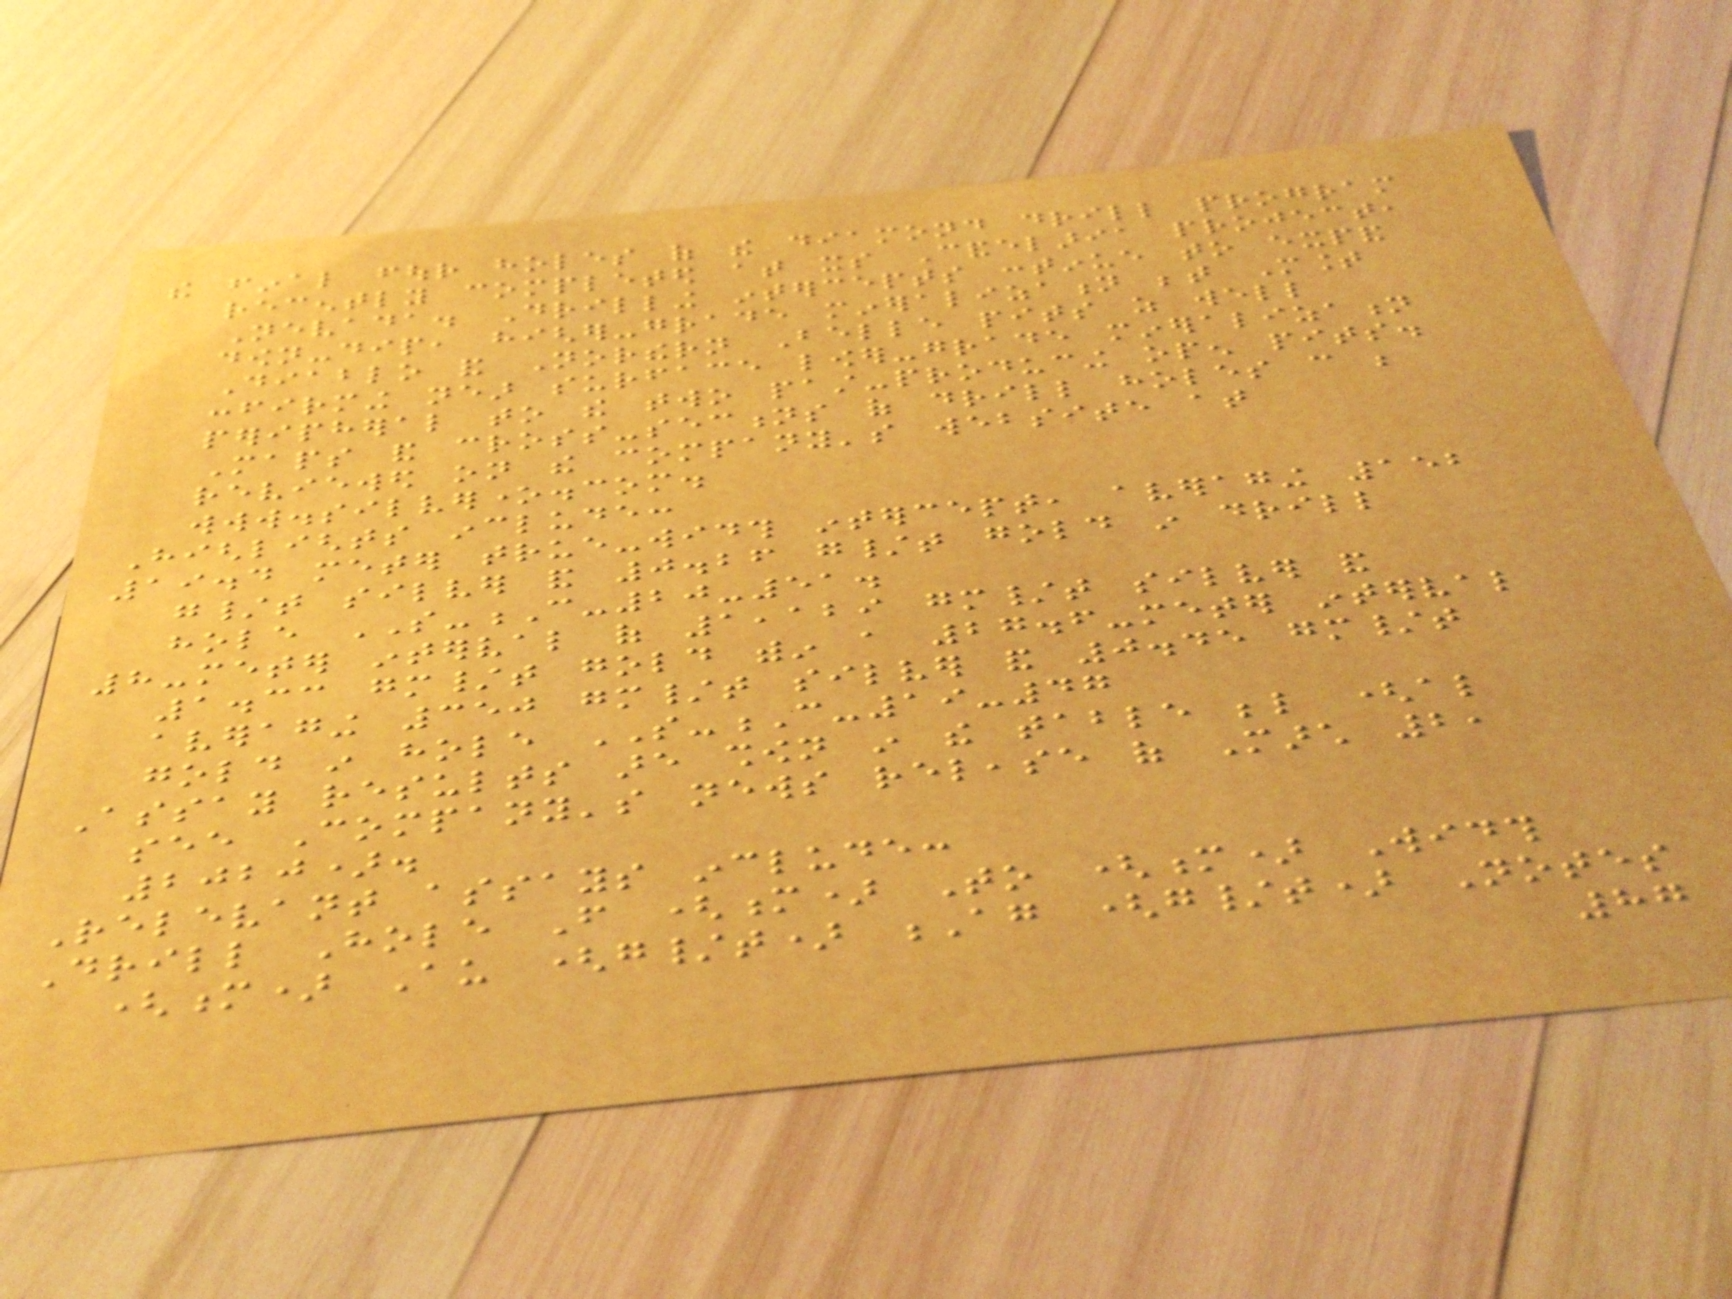the final four holes of the diamond drill program
recently completed at its Candelaria project,
Nevada. Drilling intercepts continue to expand
down-dip, higher-grade mineralization between Mount
Diablo and Northern Belle pits as well
confirming near surface lower-grade mineralization
peripheral to the two past-producing open pits.
Maps and cross-sections of drill holes can be
reviewed on the company's website at
www.silverone.com.
Highlights include:
19.4 meter true-width intercept, averaging 152
g/t silver and 0.26 g/t gold in drill
hole SO-C-20-51.
8-meter interval of 1,129 gm/t silver and
1.33 gm/t gold within a 27.6-meter interval
averaging 350 gm/t silver and 0.45 gm/t
gold in hole SO-C-19-47
Assay results are shown in the table below (also
see Company's news release of March 2,
2020).
Relevant assays include:
Drill Hole From (m) To (m) Width
(m) Au (g/t) Ag (g/t) Notes
87
